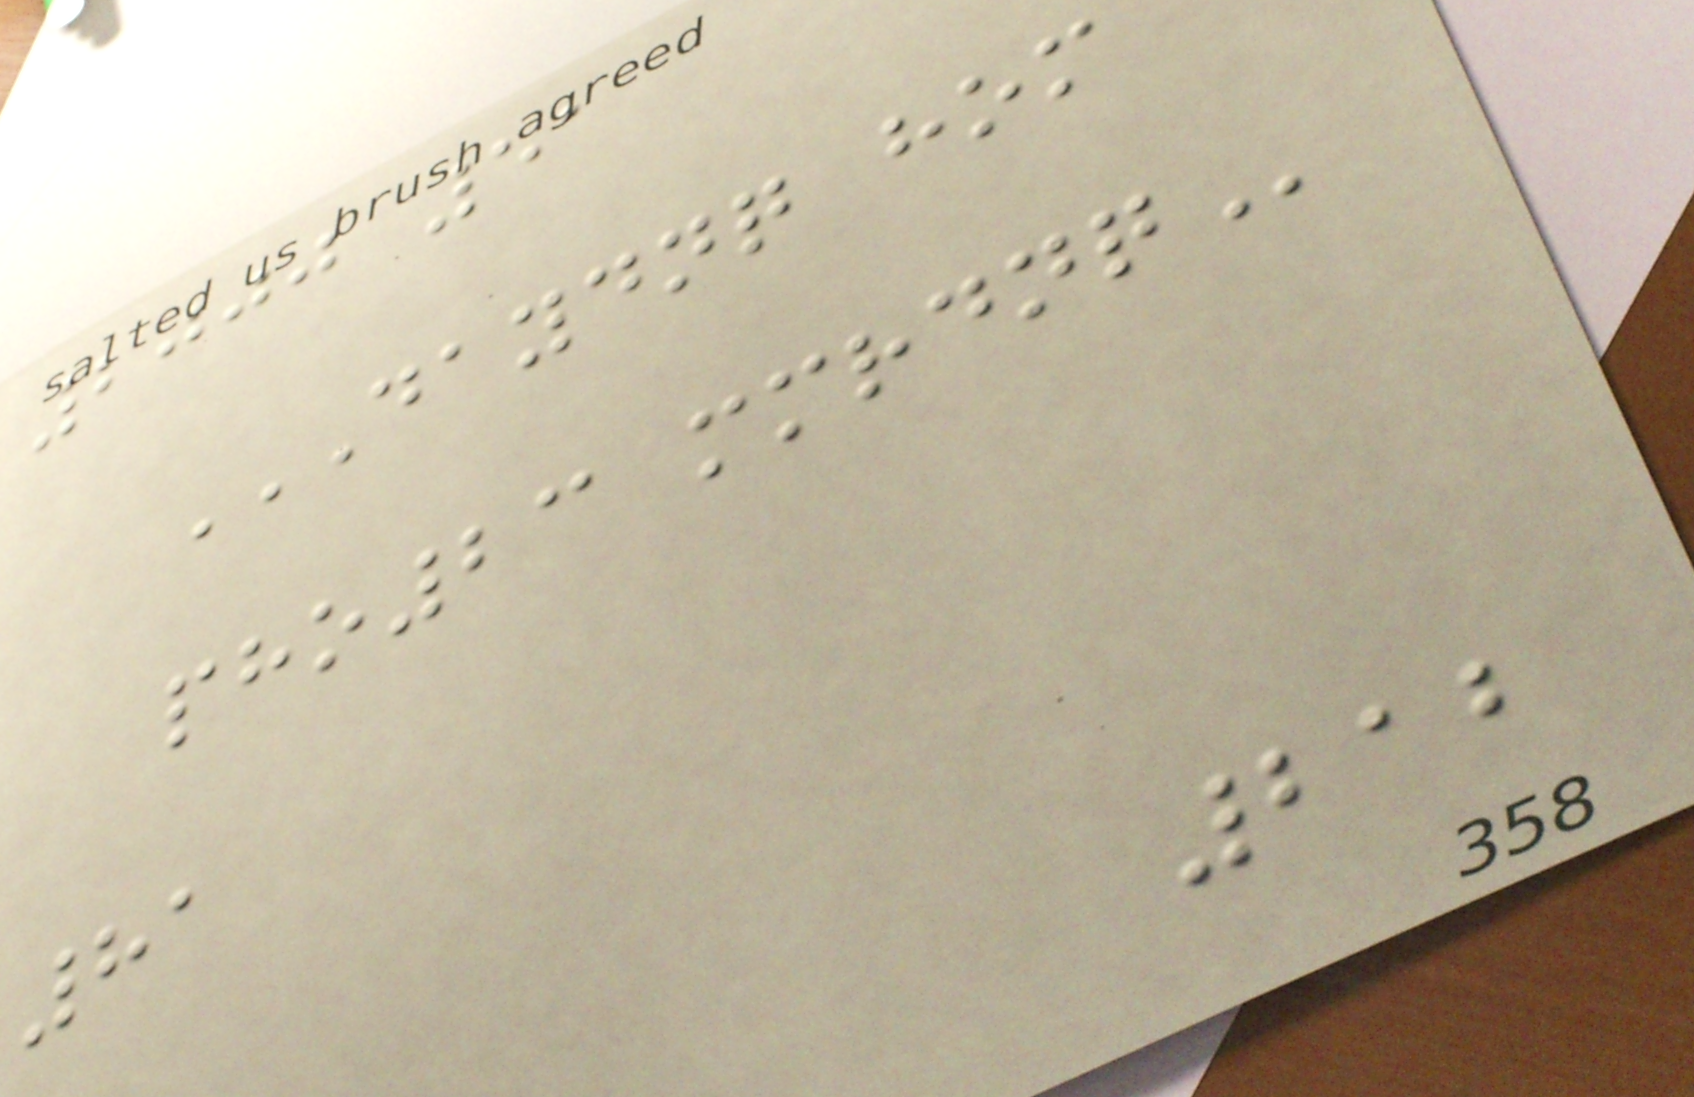2000 51
DAYDNQ HOM
PHO23 MMRDNQ
81
212
